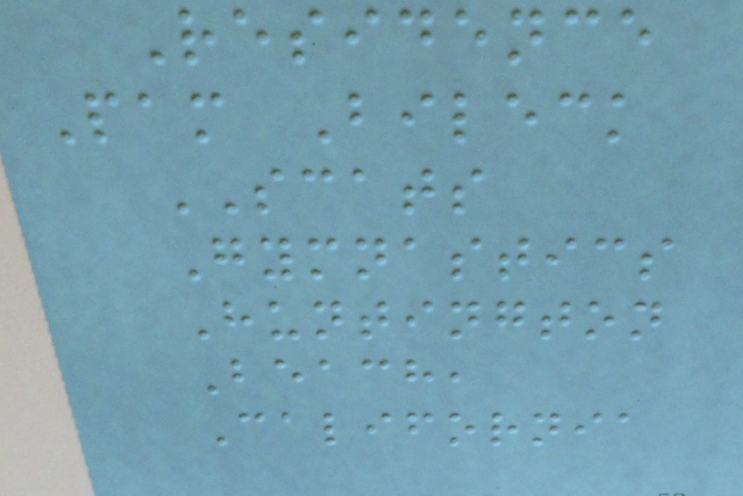Residence
Pam Bileck
SCATS
Gymnastics
Huntington
Beach,
California
